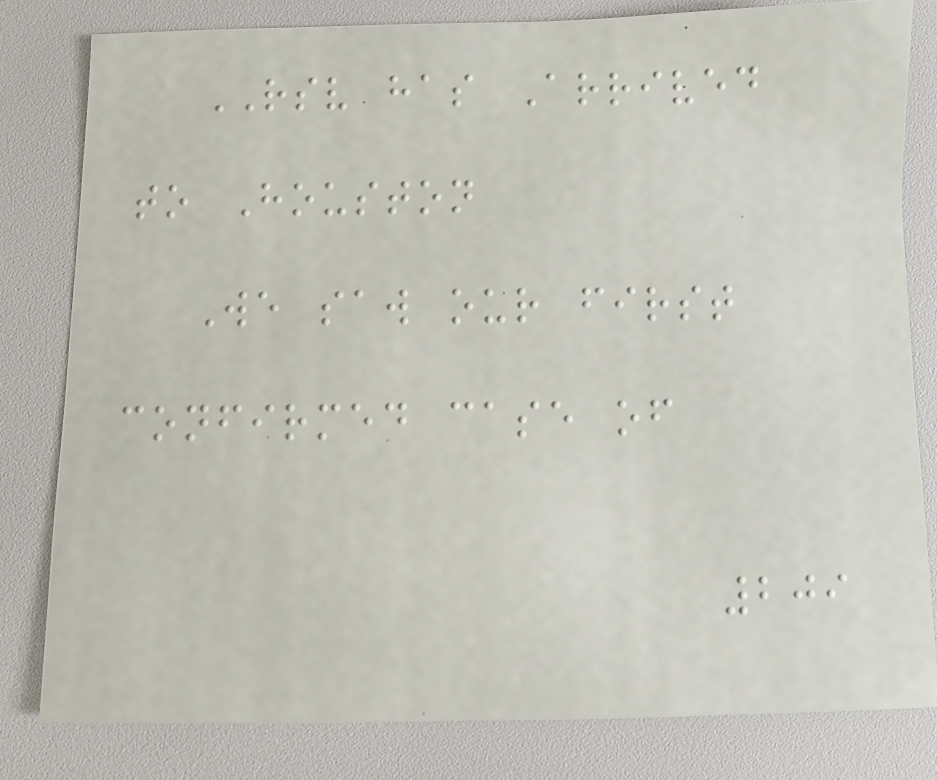RSV has Arrived
to Houston
We saw our first
confirmed case of
209
